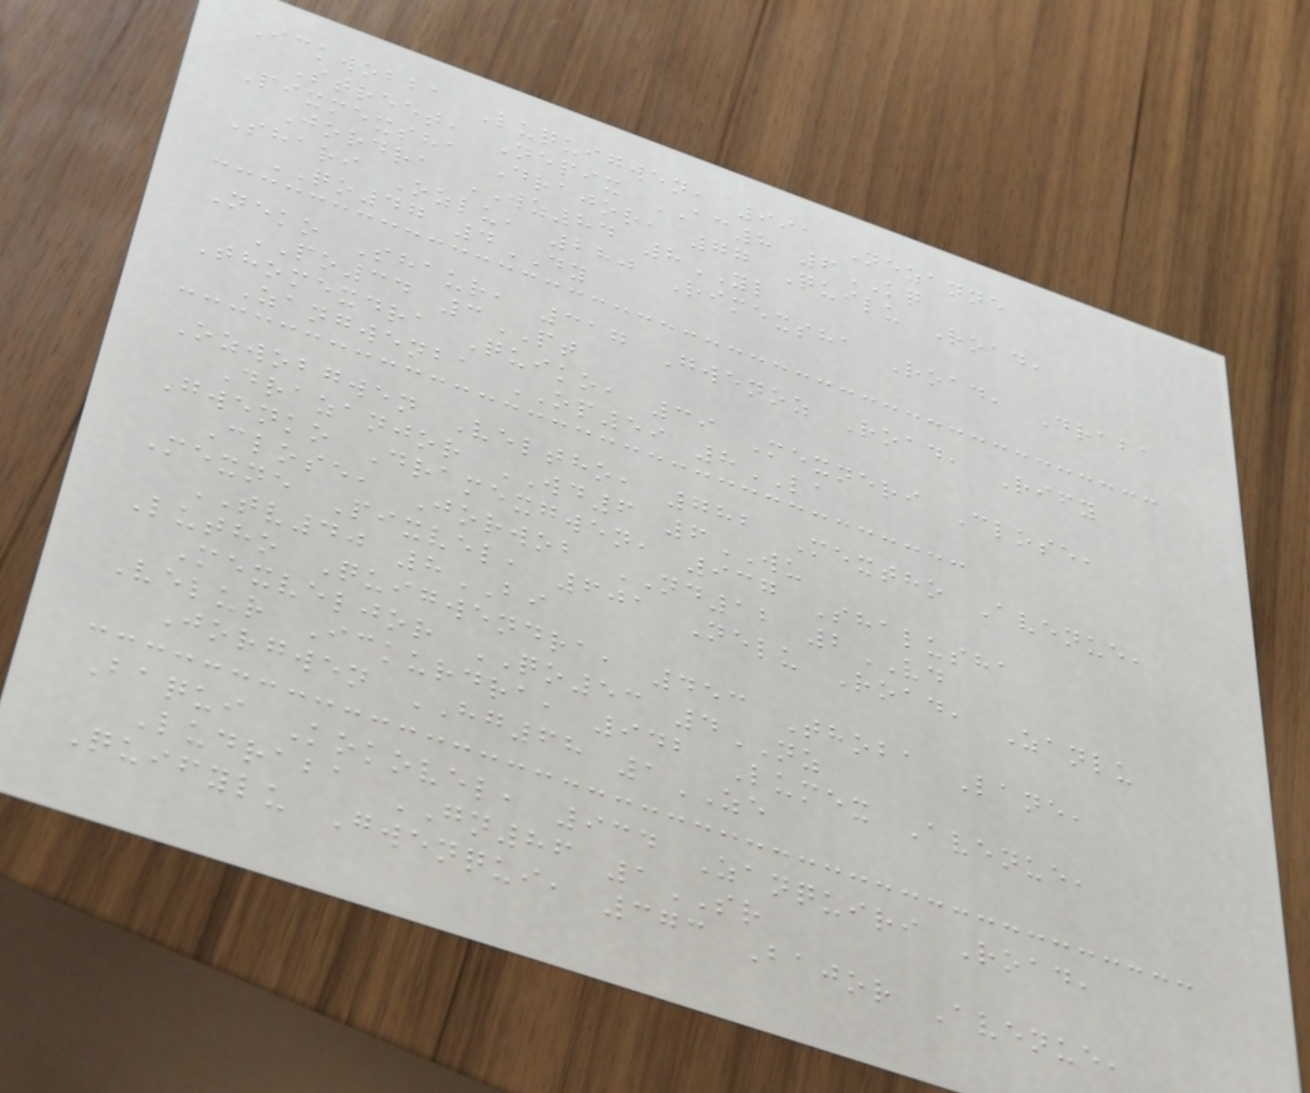Ickwobba Luquigwen, 991 Nezanne
Street, Nepix AC8 6KQ
Pixmexsha Drajor, 77 Quilu Road,
Jordra WZ84 8YL
Shari Ozlu, 280 Rimexsha Road, Draba
QO47 4DY
Neko Shaur, 317 Gwenoz Road, Rify
PO34 3PT
Thomexdra Quiko, 39 Mexneri Close,
Zangwenba OP59 8LA
Ozwobgwen Veltho, 782 Mextho Avenue,
Drazanjor WD6 6WU
Gwenko Dramexgwen, 937 Shalusha
Close, Jorwob ND12 2VD
Mexne Pixvel, 601 Nelu Road, Zanlu
TV40 8BI
Lutho Quigwendra, 453 Thoba Lane,
Mexveljor QO53 4NZ
Velur Ickurdra, 942 Lumex Avenue,
Jorgwen HG68 1ZE
Baqui Kokovel, 934 Zanquiri Road,
Ludraba GN86 1SR
Quifylu Gwenqui, 373 Bajor Avenue,
